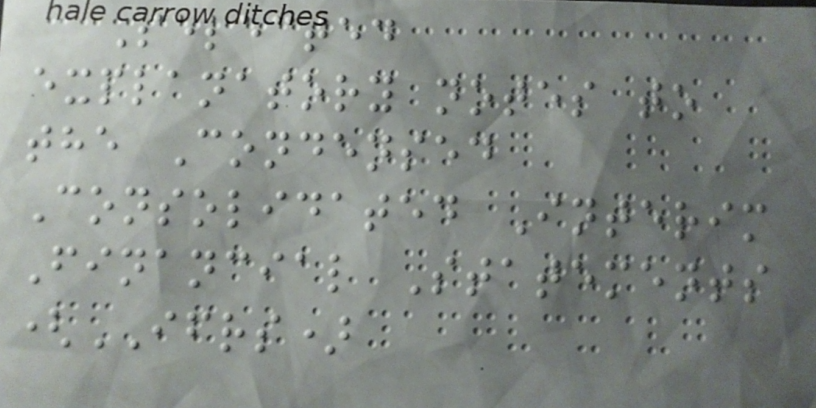Selected
explanatory notes to
the Condensed
Consolidated Interim
Financial Statements
(IFRS)
